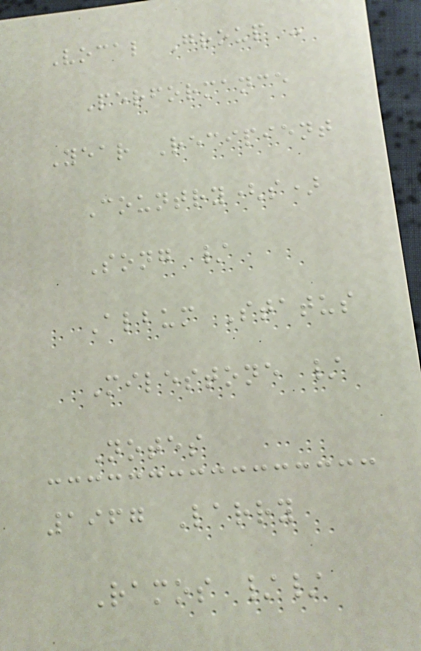Vocal Group -
Performance
Year Recipient
Country(s)
Song /
Album Status
Milestone /
Notes
1967 Larry
Ramos //
